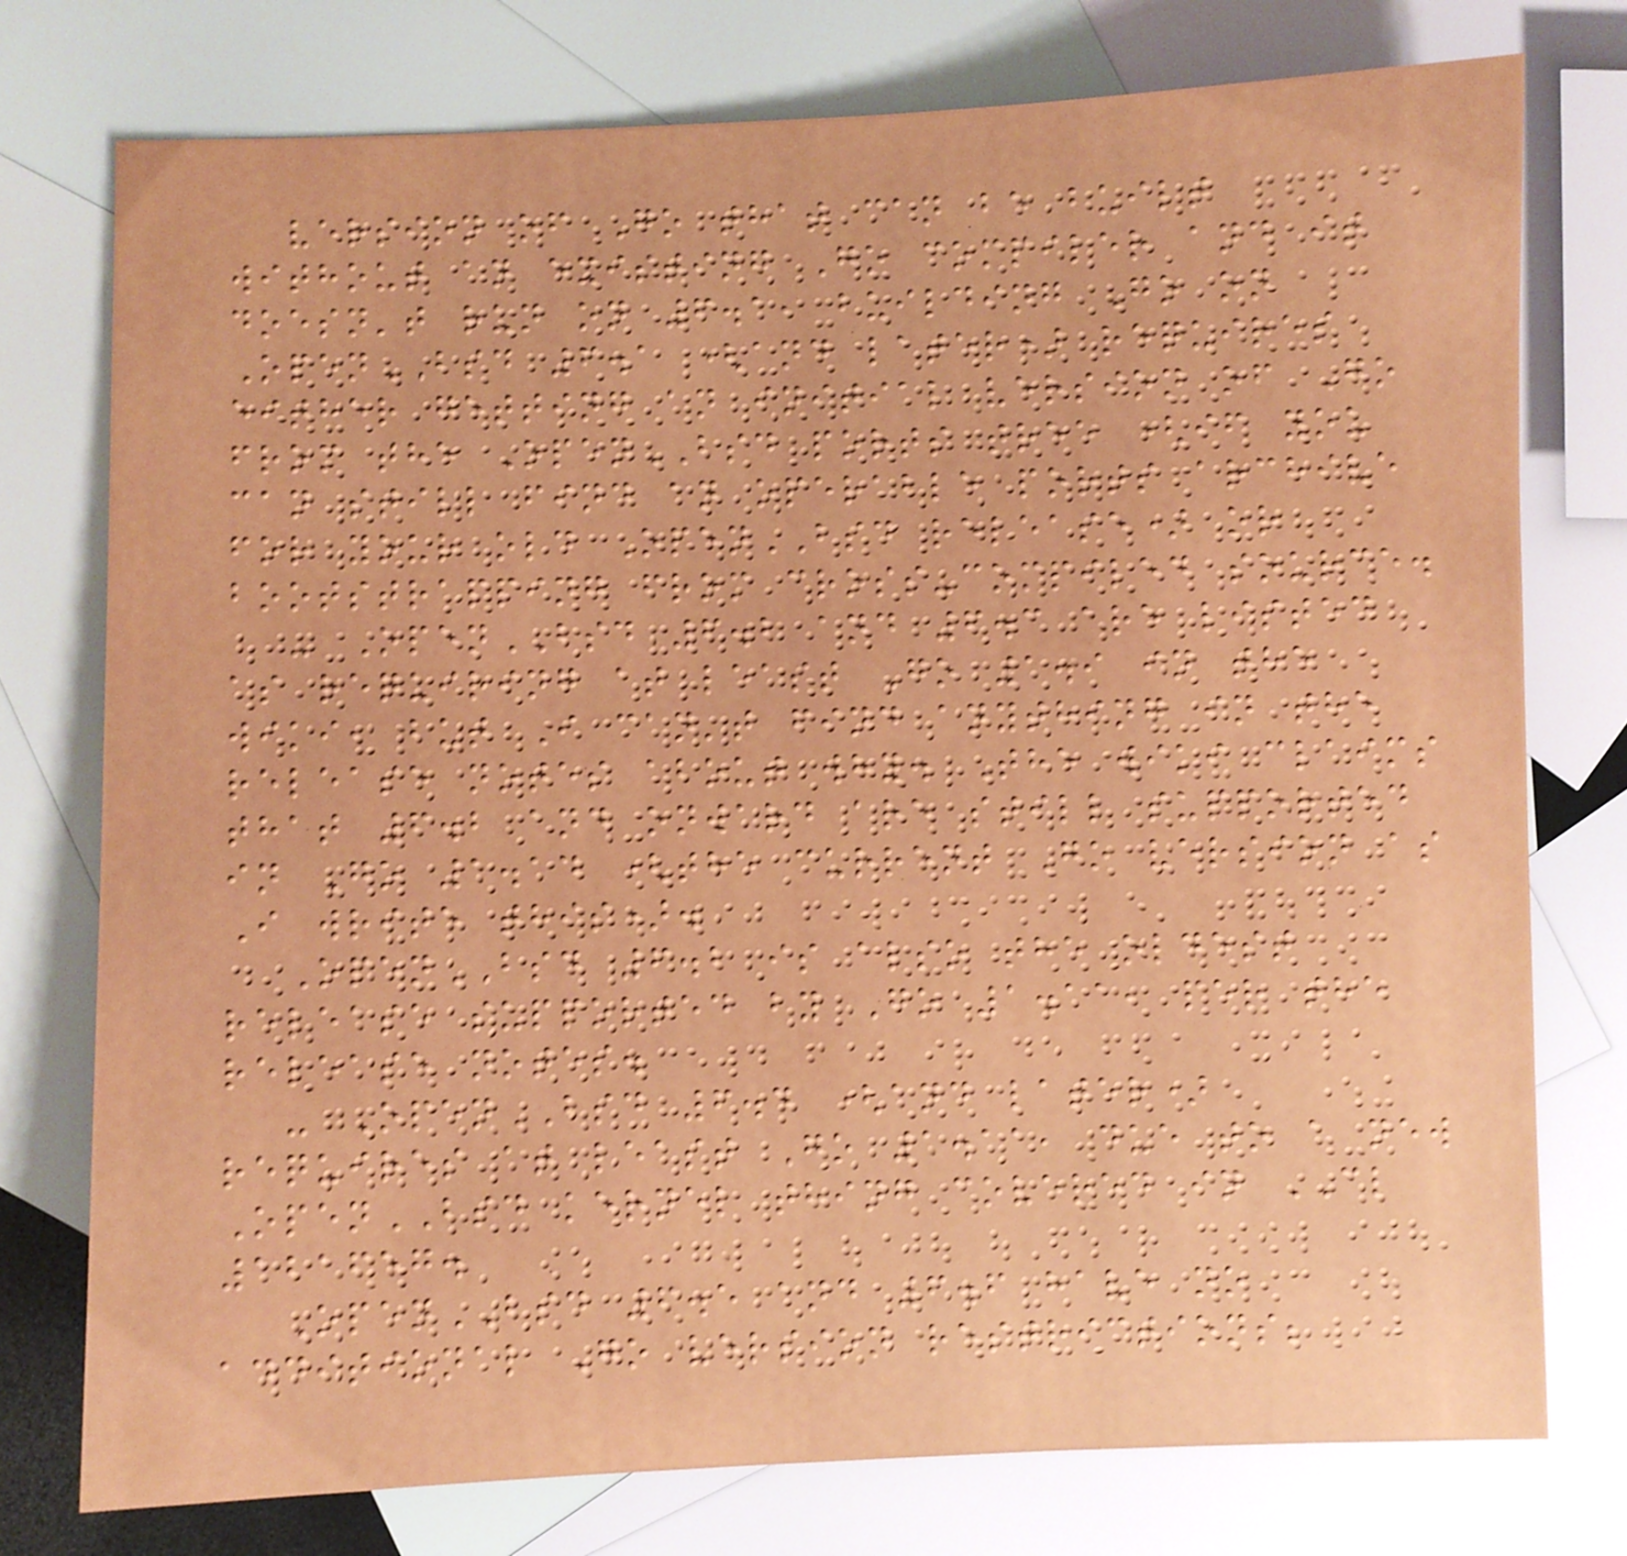version of Go that can be built
without an existing Go compiler and it
doesn't run on 6.1, building Go on
OpenBSD 6.1 (and later) requires
either getting an initial version of Go
from the OpenBSD ports tree (if you
can still find an operable ports archive
for your old OpenBSD release) or
bootstrapping from cross-compiled source.
- OpenBSD 6.2 and 6.3 are listed
as requiring at least Go 1.9 in the
wiki, but I can't find anything in the
release notes about why. The wiki claims
that 6.2 and onward are still supported
in Go 1.14 (the current Go version as
I write this).
OpenBSD 6.2 is also the oldest
release supported by Go 1.11, per the
release notes.
- OpenBSD 6.4 (and later)
requires at least Go 1.11, due to a new
OpenBSD kernel thing covered in CL
121657.
OpenBSD 6.5 and 6.6 have no
additional Go version restrictions;
